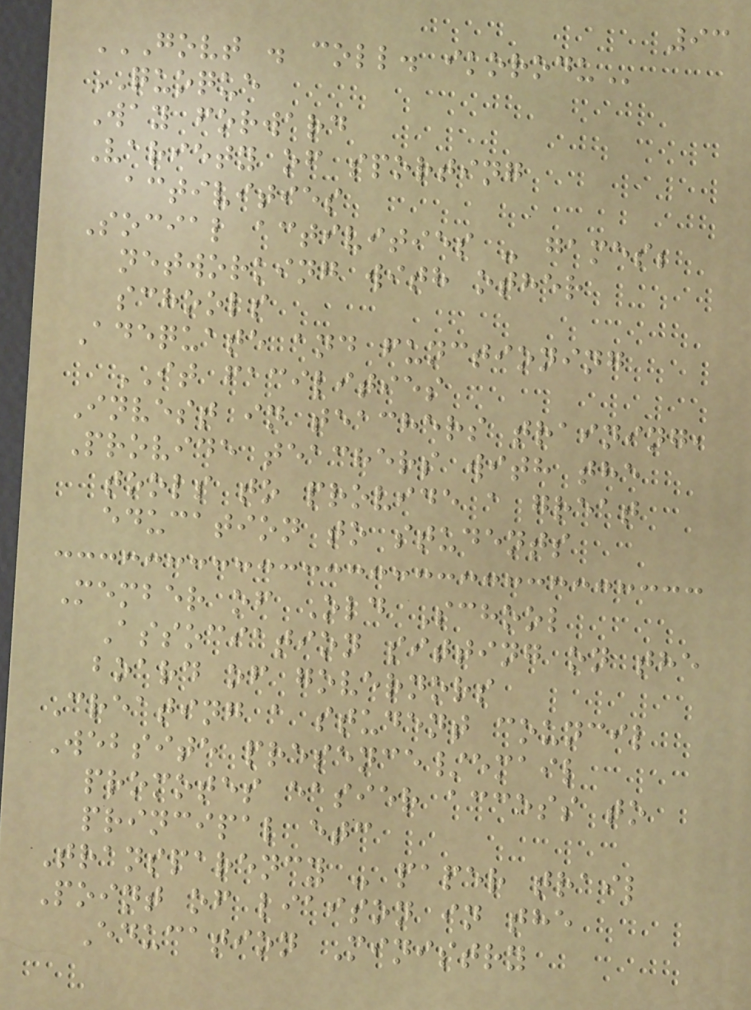93
GOVT . COLL. IKORODU
QUOQUE
Way forward
Variety of sporting
activities
Social activities - games;
networking with other
schools
Adequate and functioning
IT facilities
Invest in teachers training,
Provide teachers with the
tools to provide a great
education to students
Member of Old School
Association sitting on the
board of governors
Creating a student council
Website presence/email
promotes easier access to
principal etc
Transparency - paper trail
Point of liaison in the
Education Ministry
